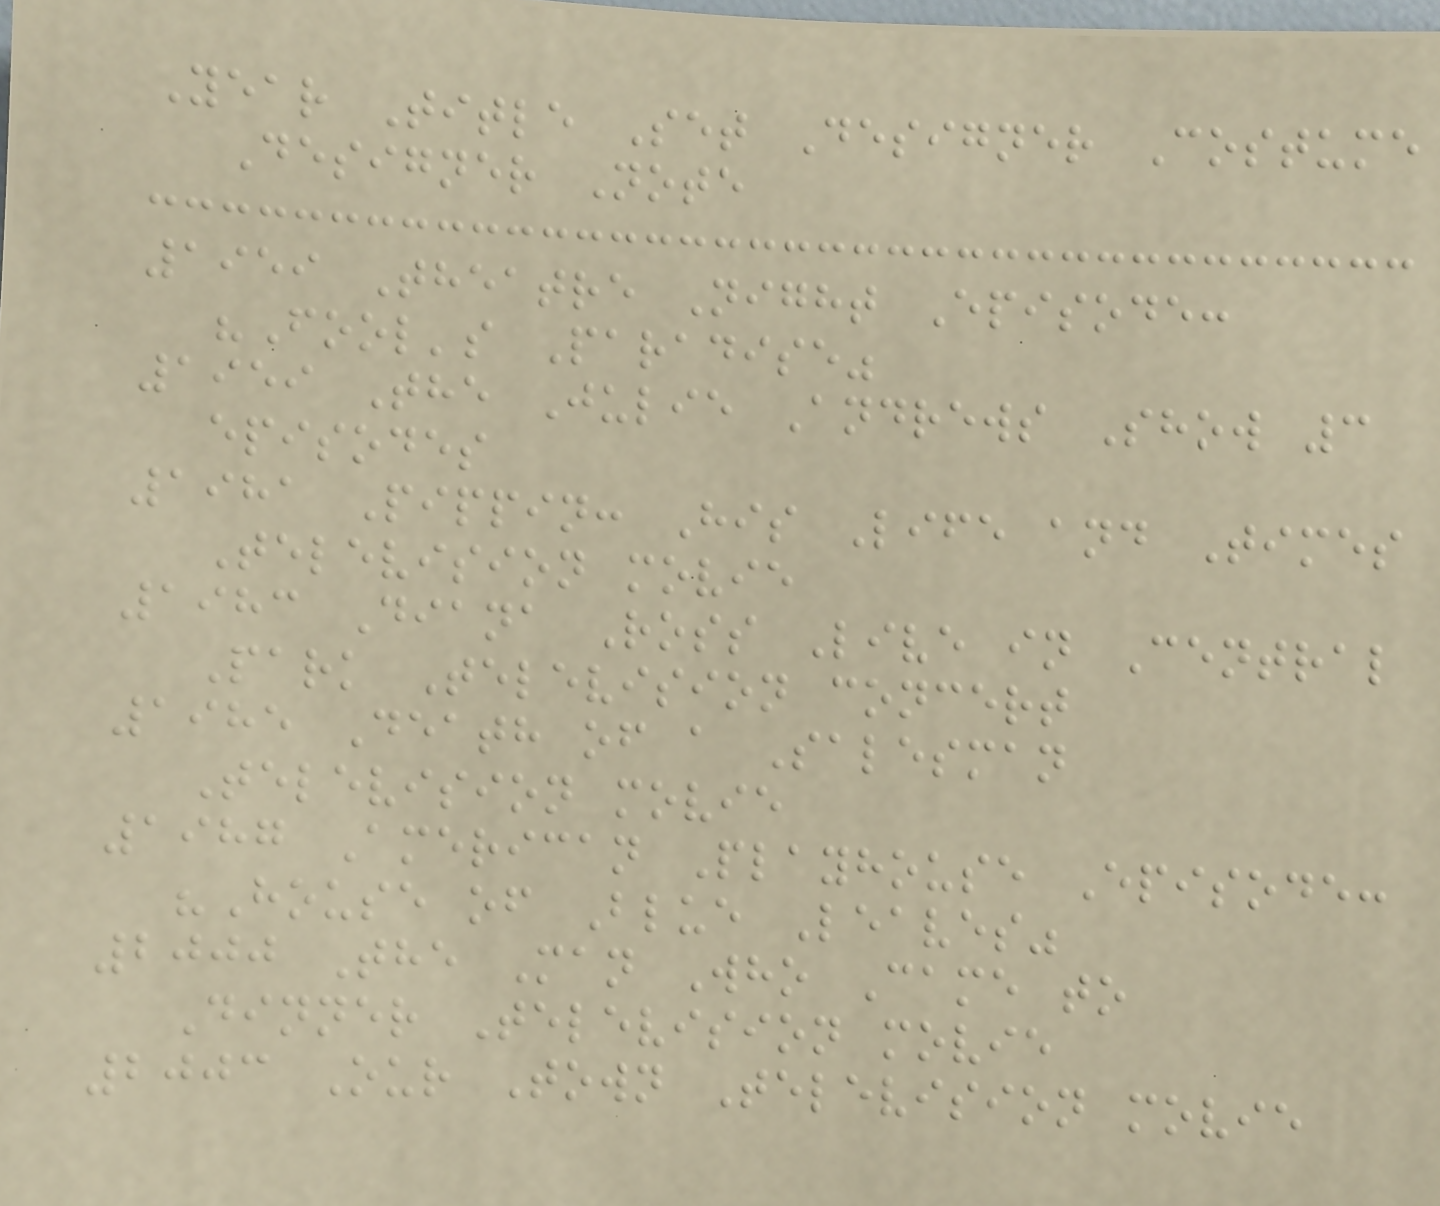Year Title Set Designer Costume
Designer Note
1959 Theatre Night Episode:
"Fool's Paradise"
1959 The Julie Andrews Show 3
episodes
1981 Pippin: His Life and Times
Television movie
1983 Diana Ross Live in Central
Park Television concert
1985 Death of a Salesman
Television movie
1987 American Playhouse Episode:
"House of Blue Leaves"
2000 The Man Who Came to
Dinner Television movie
2003 Our Town Television movie
